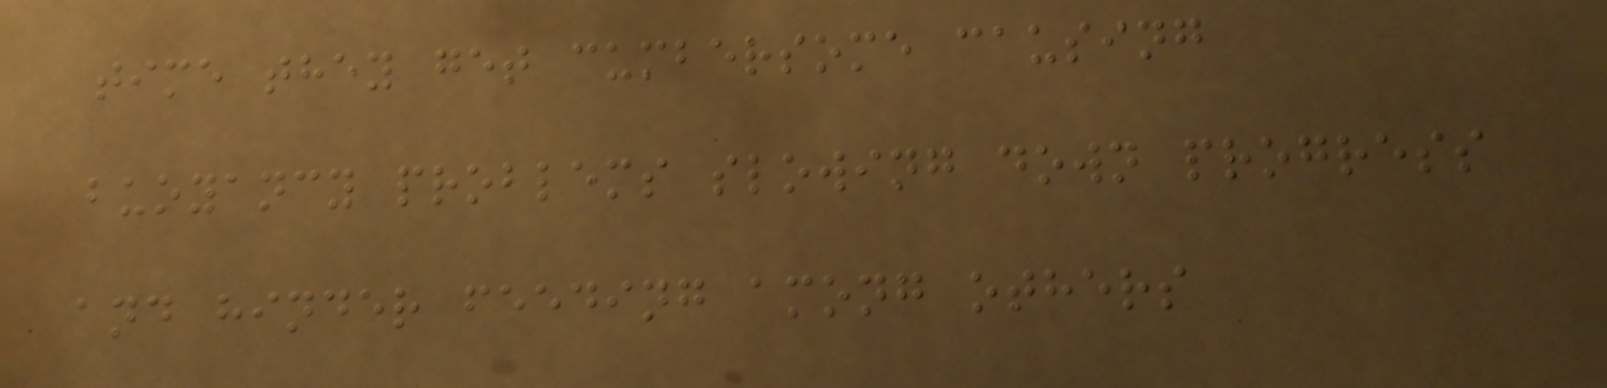time they get cumbersome causing
buoyancy problems slowing down progress
and hinder feeding among others
